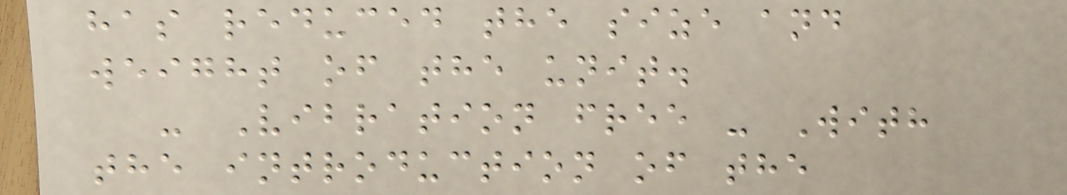has reduced the size and
weight of the unit.
- Vibration free - With
the introduction of the
